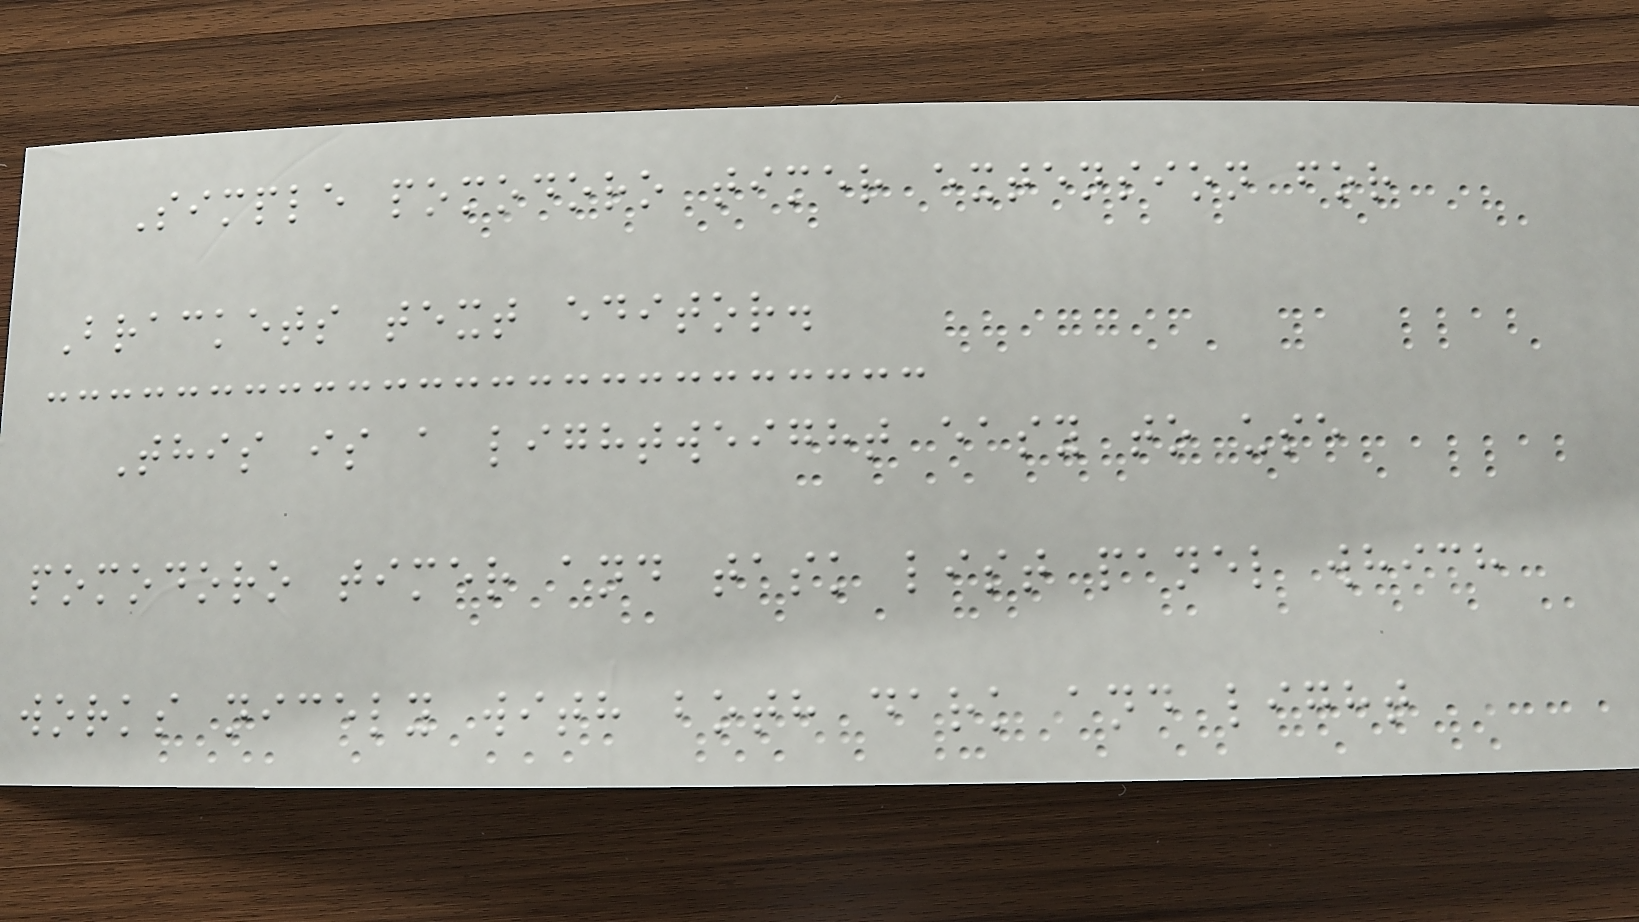Simple pomodoro timer extension for
Brackets text editor.
This is a lightweight easy to use
pomodoro timer and task list panel which
works nicely with both dark and light
